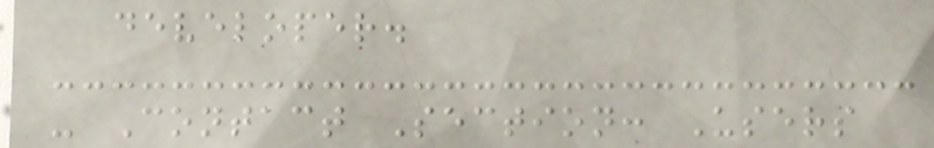developer.
- Contact Section: Users
